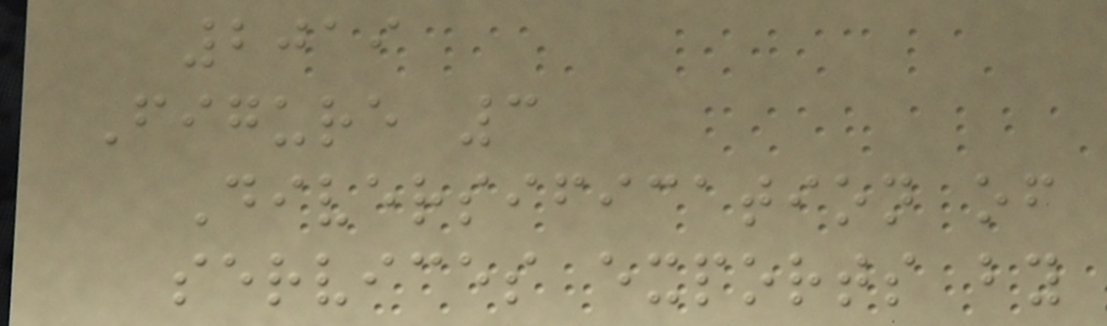2019
Figure 3
Diversification of
services exports by
